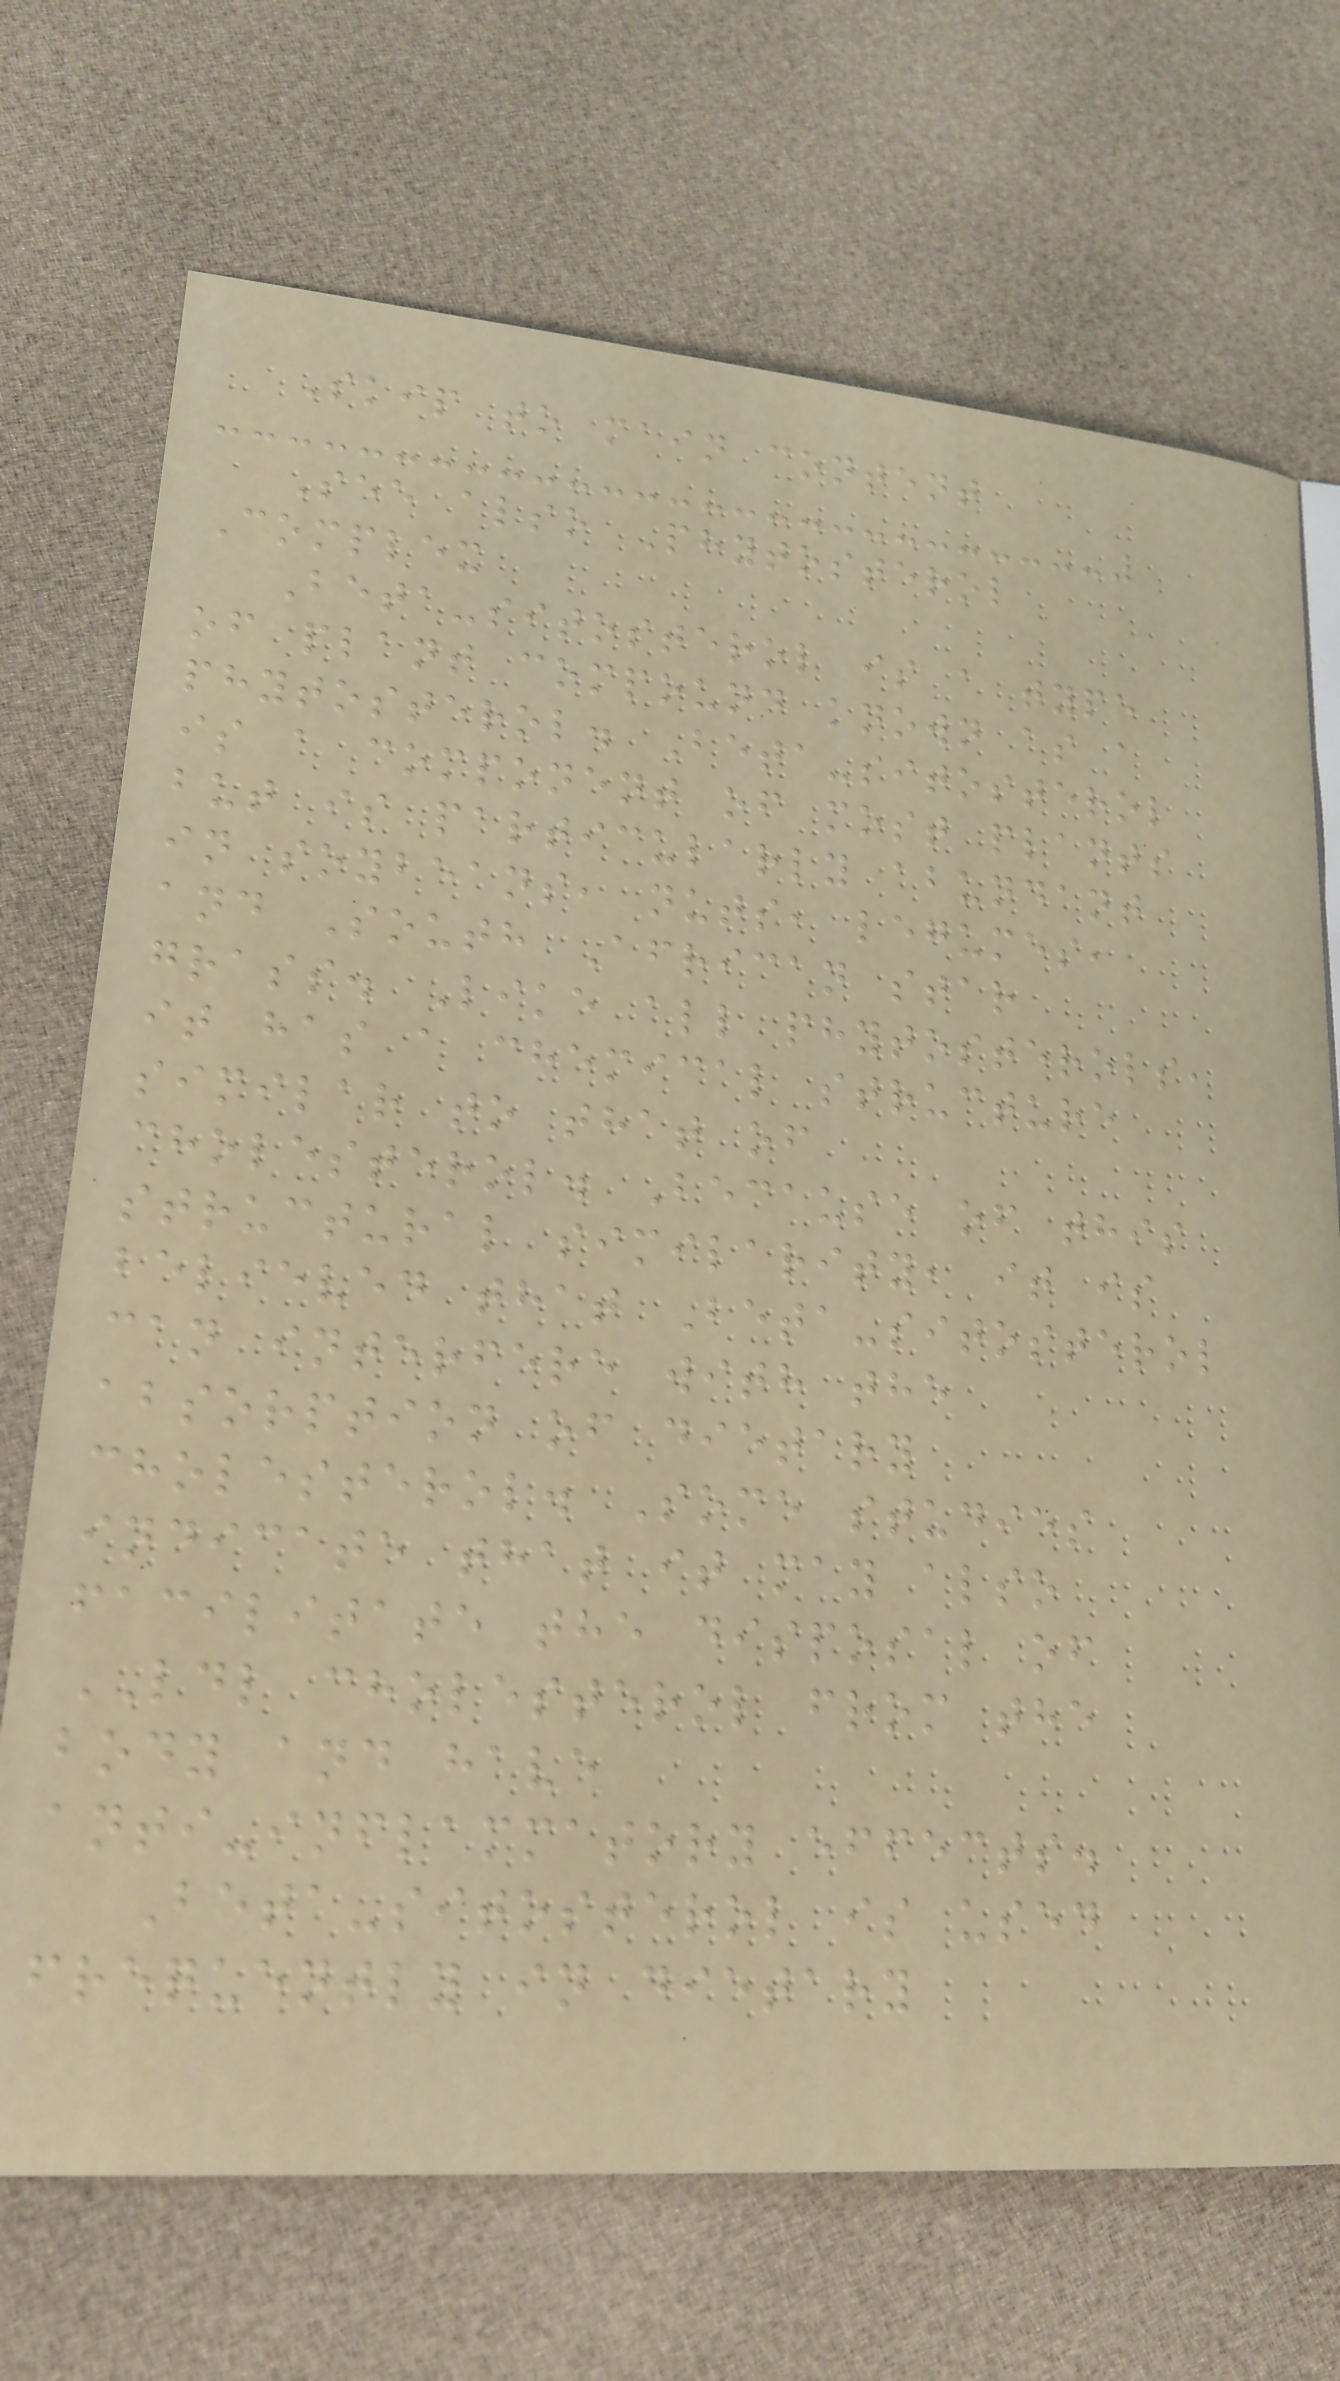Skip to main content
See also Phytosterol
Complex
Beta-sitosterol is a type
of plant compound known as a
phytosterol. Beta-sitosterol
is a component of most plants
but is particularly abundant
in soybeans, nuts, legumes,
and South African star
grass. Like all phytosterols,
it has a chemical structure
similar to that of
cholesterol. Because of this
structural similarity, it is
believed that Beta-sitosterol
can interfere with the
absorption of dietary
cholesterol. Some studies
indicate that it may also
facilitate the disposal of
LDL cholesterol from the
body and have
anti-inflammatory effects.
Beta-sitosterol is used
frequently in dietary
